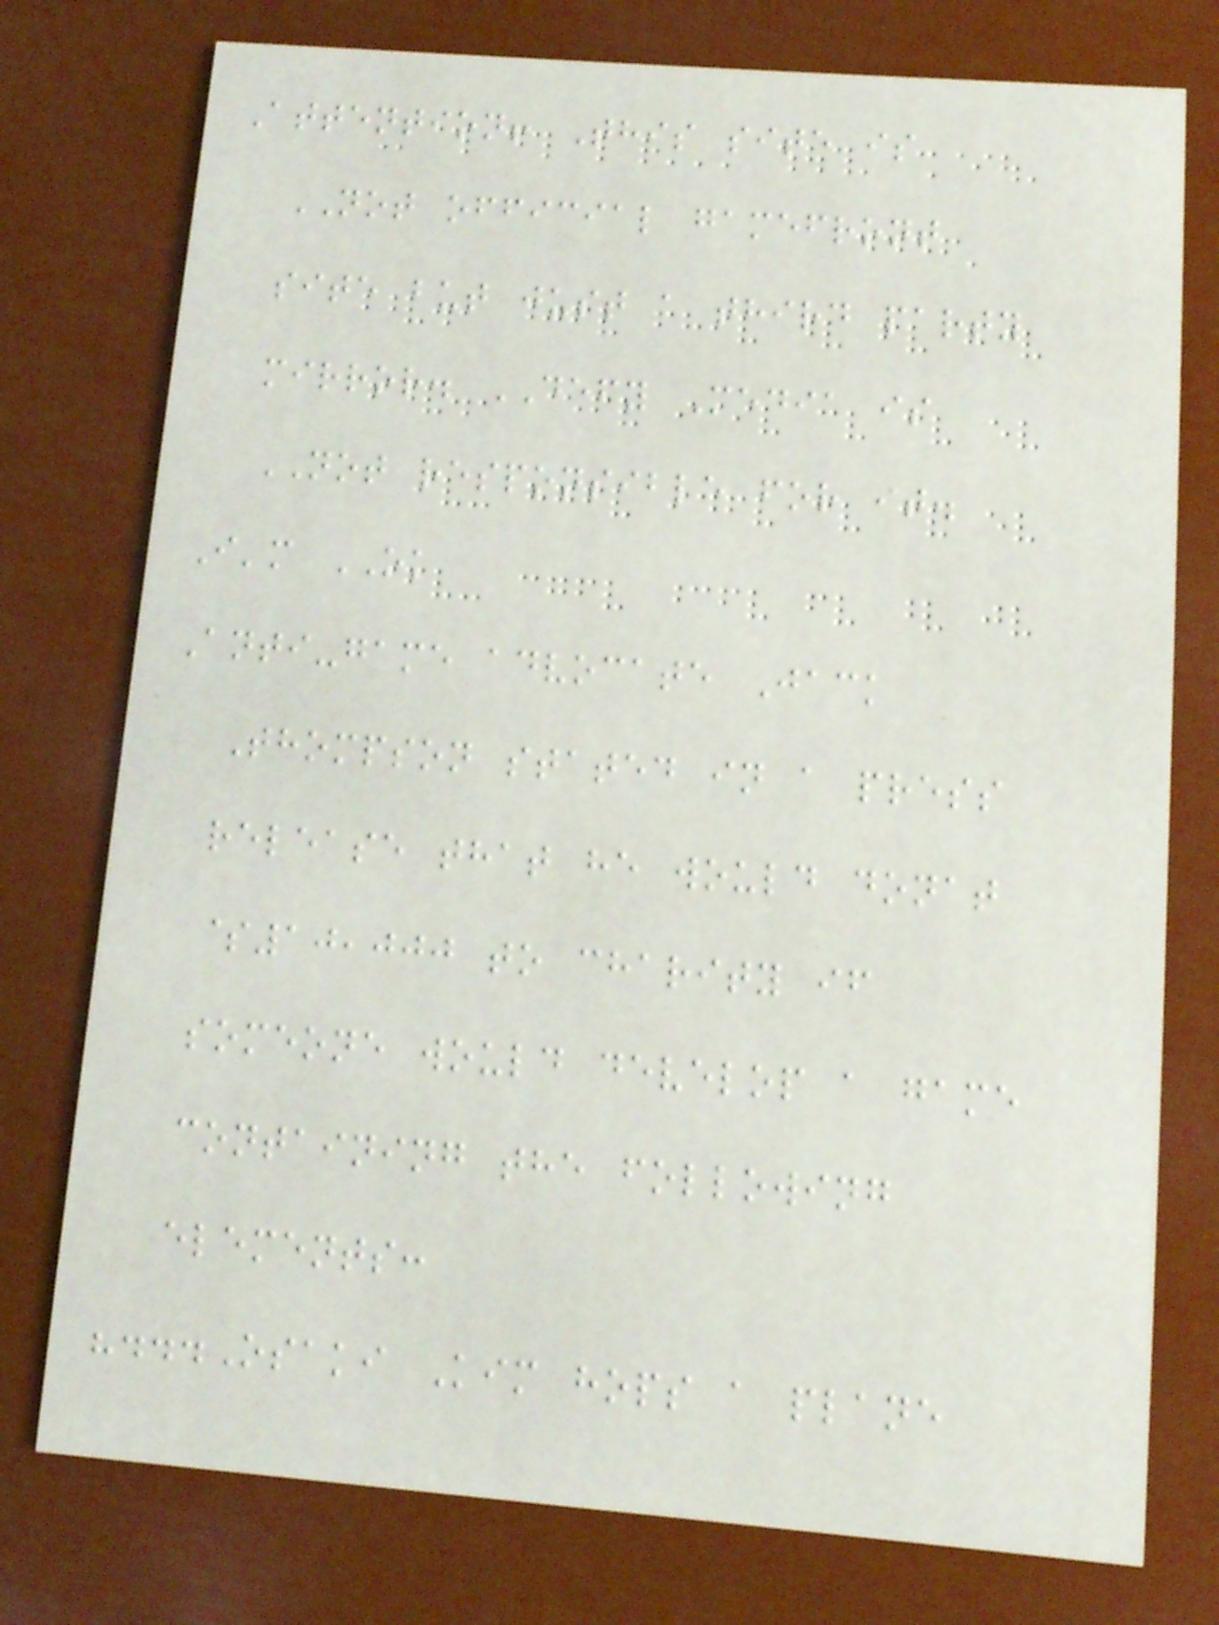Attention! This site is
NOT official gamefront
site but just a third party
mirror. DEFY Media is
NOT responsible for it.
I'm OK
Anti-game advocate Jack
Thompson stated in a press
release that he would donat
$10,000 to charity if
someone would develop a game
containing the following
elements:
"...Osaki Kim hops a plane
